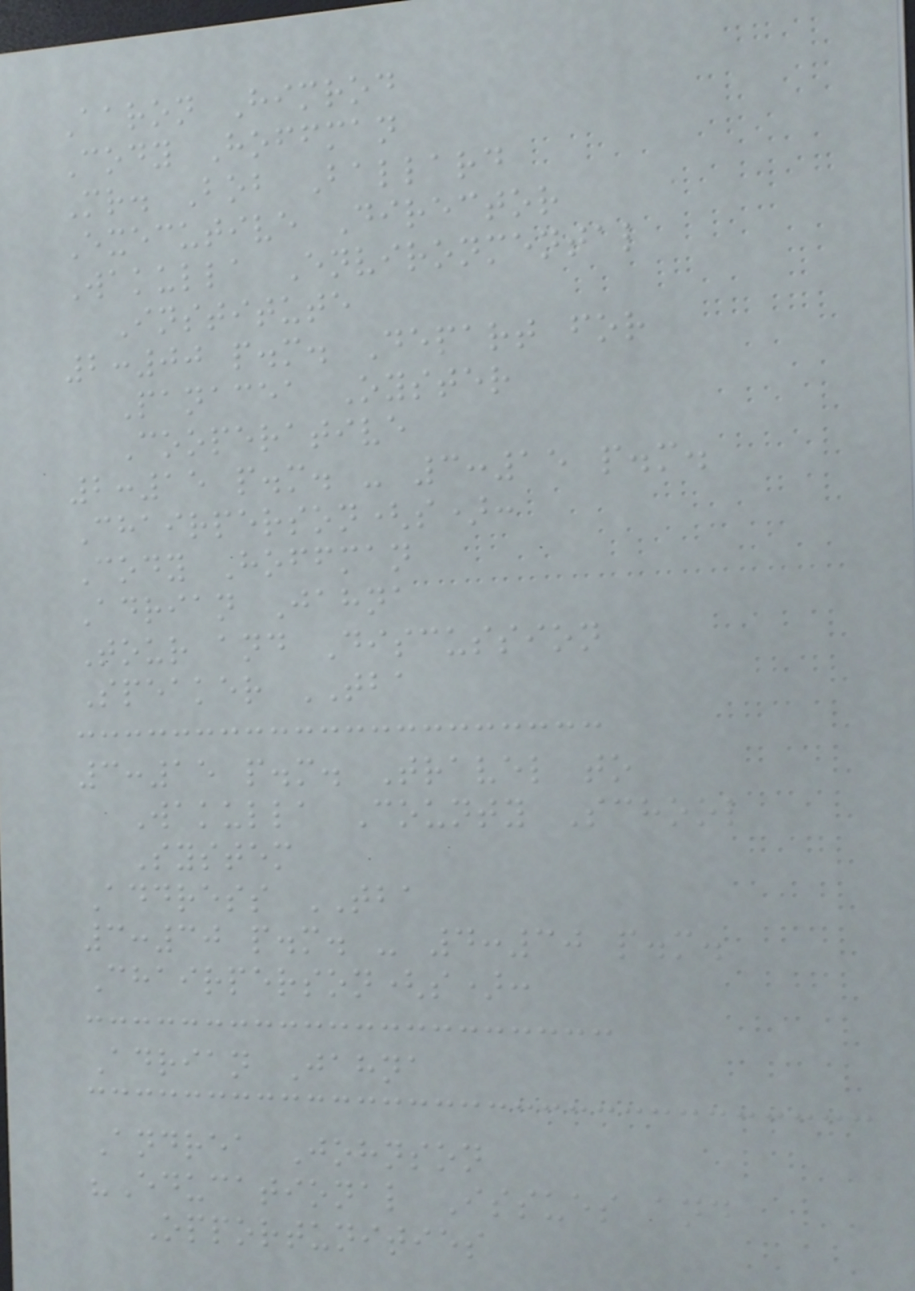Aaron Himrod
Cody Hoffman
Mr. Bob Ballard
Executive Director
Wakulla Environmental
Institute
2:00 p.m. Depart for
Panacea Oyster
Cooperative
2:15 p.m. - 3:15 p.m.
Chairperson(s):
Cody Hoffman
Adrian Jahna
Tour and Discussion
Speaker TBA
3:15 p.m. Travel to
Wakulla County School
System
Address TBA
3:30 p.m. - 4:30 p.m.
Chairperson(s):
Adrian Jahna
Andrea Johnson
"Educational Issues and
Opportunities
